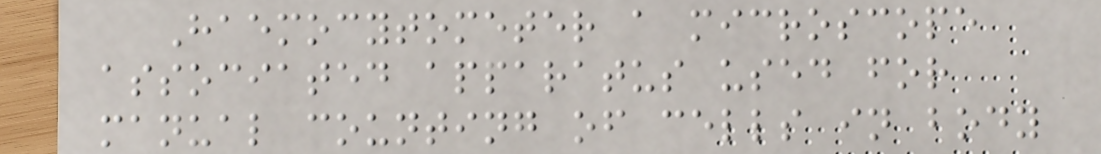Haemocytometer a microscope
associated apparatus used for
manual counting of cells in body
